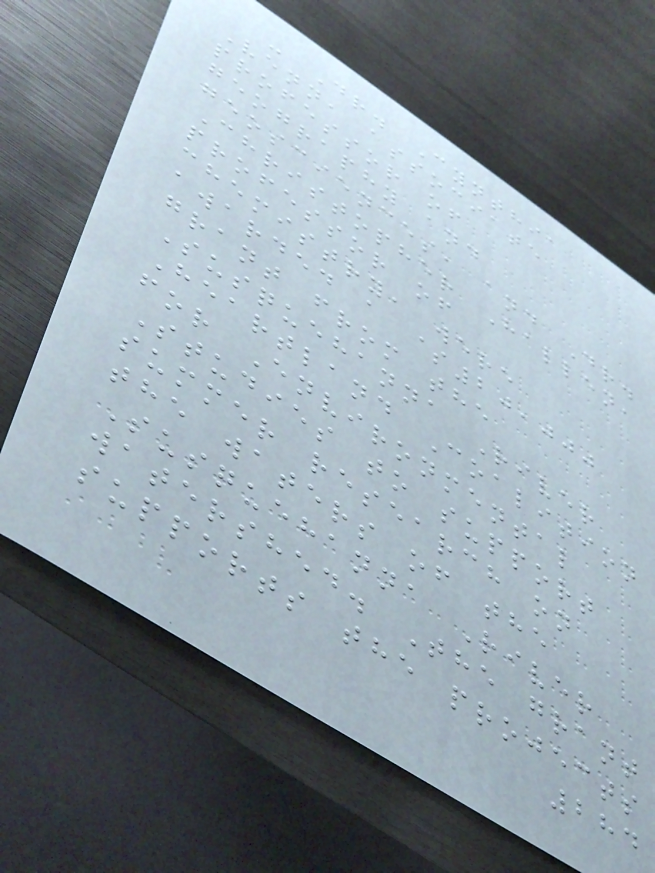- Dr. Cynthia
Venn, associate
professor of
geography and
geosciences, and Dr.
Christopher Hallen,
professor of
chemistry, were
awarded a $20,000
grant from the
Susquehanna River
Heartland Coalition
for Environmental
Studies to support
summer research on
the waters of the
Susquehanna River
watershed. The grant
supports the projects
284
